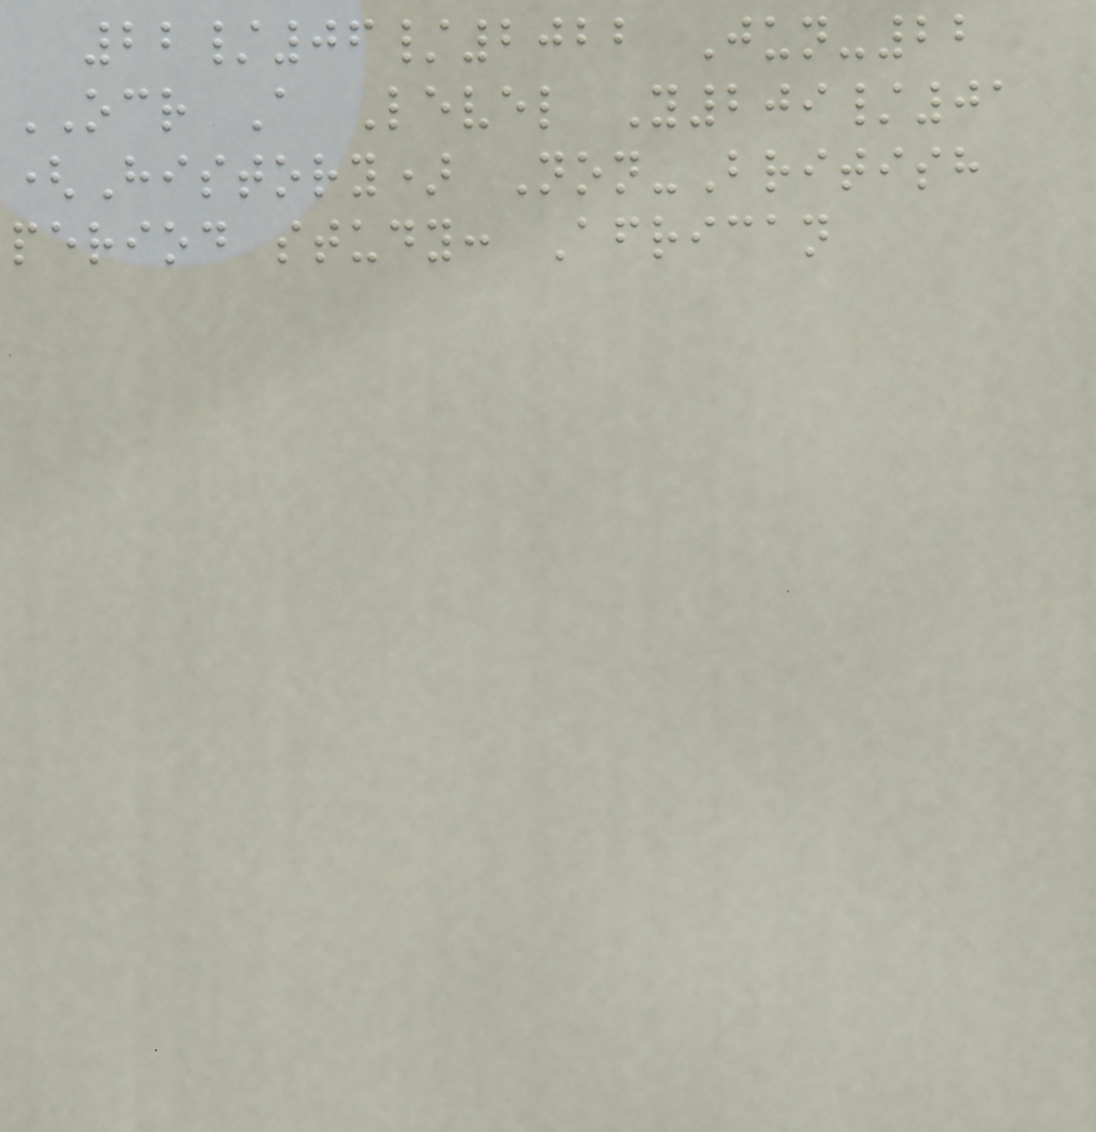22/06/2022 Jun-22
OCR A Level Y209/01
(History) Non-British
period study: African
